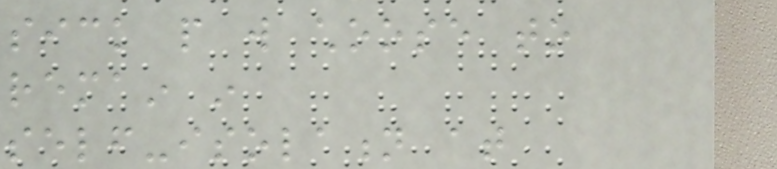sick people will choose to
remain in
self-isolation at
